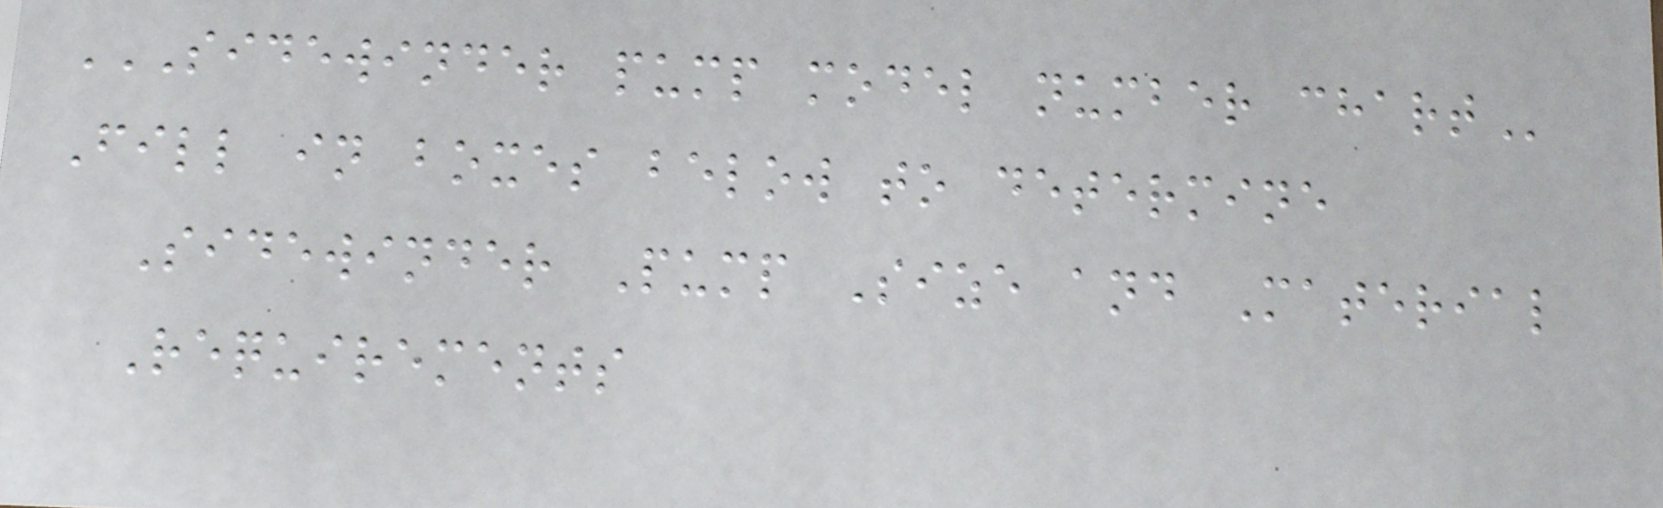SIDEWINDER PUMP MODEL NUMBER CHART
Fill in boxes below to determine
Sidewinder Pump Size and Material
Requirements
